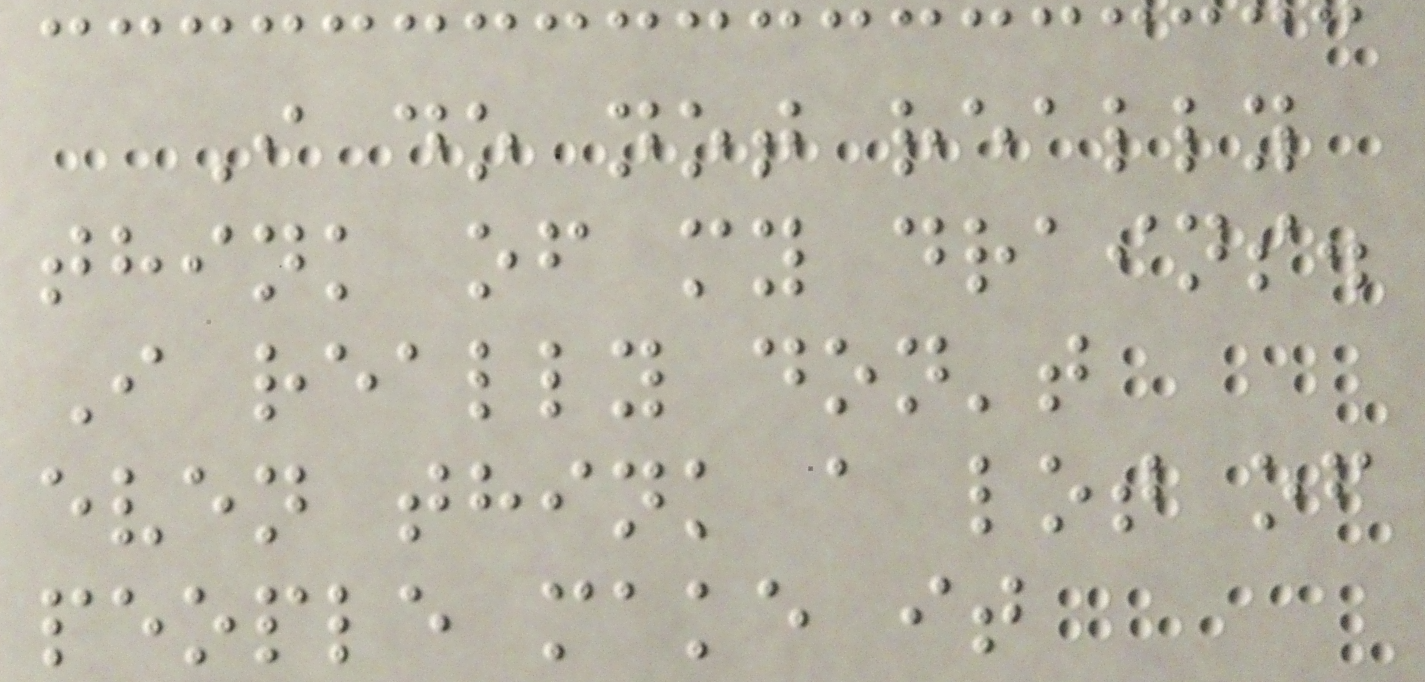I do not really
think of my drains.
I really don't
even think a lot of
people make it
